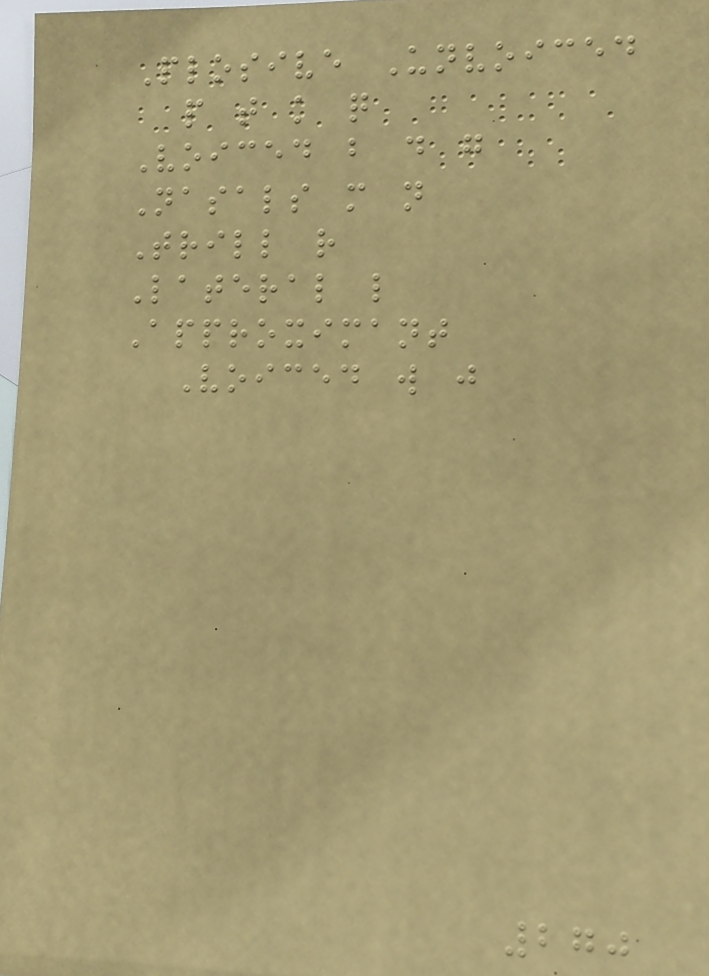Plosive Unvoiced
p t k q
Voiced b d g
Nasals m n
Trill r
Lateral l
Approximant
Voiced w j
270
